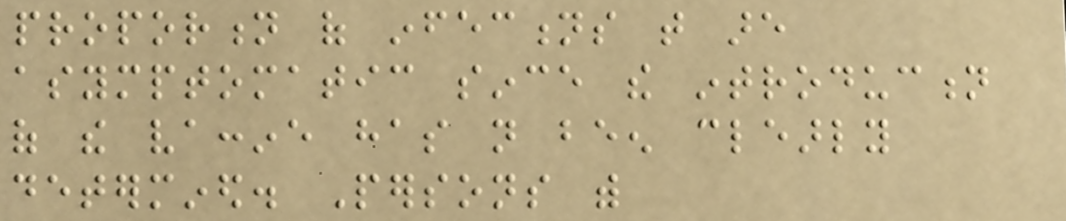proportion of infections that are
asymptomatic since the introduction
of the vaccine has not been clearly
determined. Persons with
